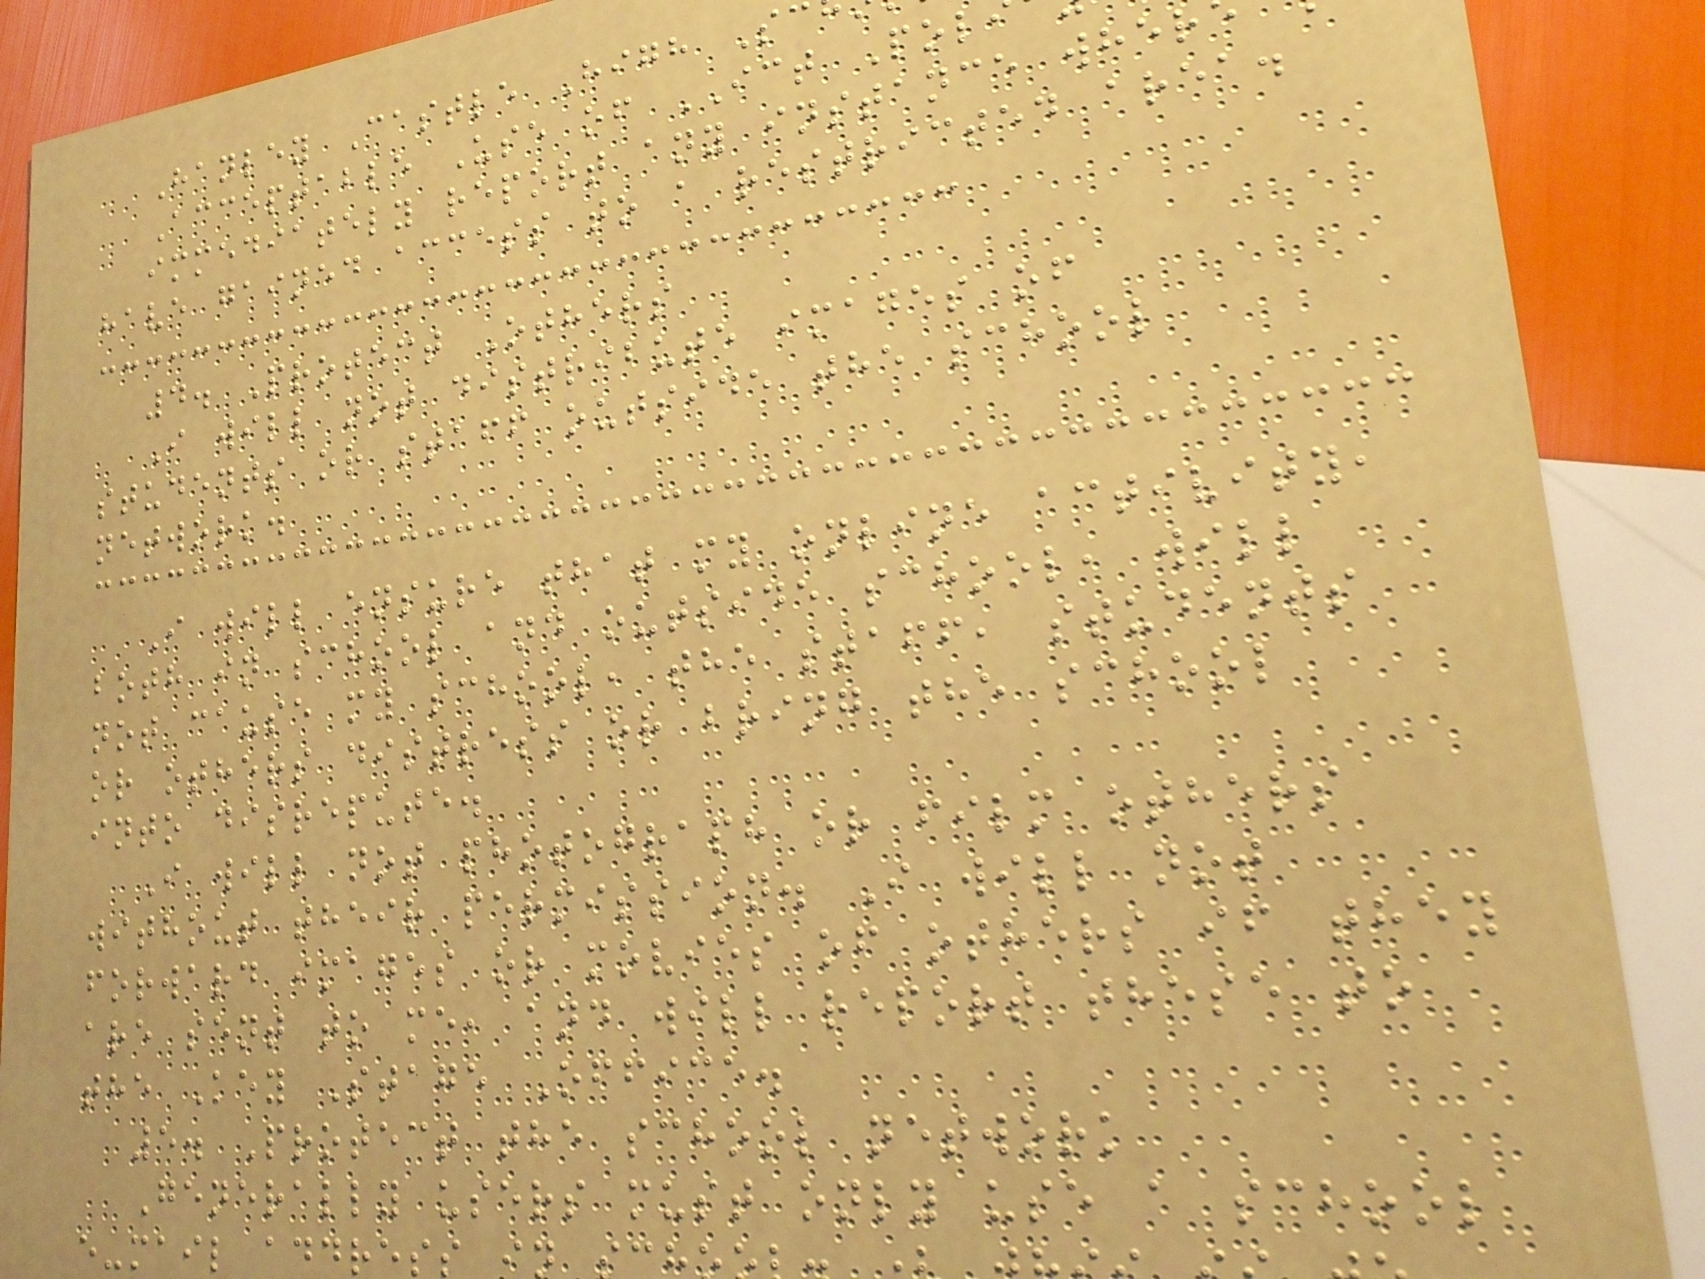Hanley Castle High Sc
Acceptable Use of ICT Pol
immediately report any instance wher
have gained access to a restricted area.
4. Protect Others
I will not distribute images of
students or staff outside the school
network.
I will ensure that my online activity,
both in school and outside school, will
not cause my school, the staff, students
or others distress or bring the school
into disrepute.
I will not photograph or film others
without their permission. I will not
forward images or movies of others if they
are sent to me, and will report these to
the Key Stage Office.
5. Protect the school network
Generally users must only use a school
e-mail address i
